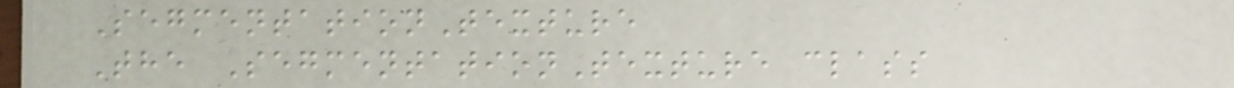SegmentationTexture
The SegmentationTexture class
